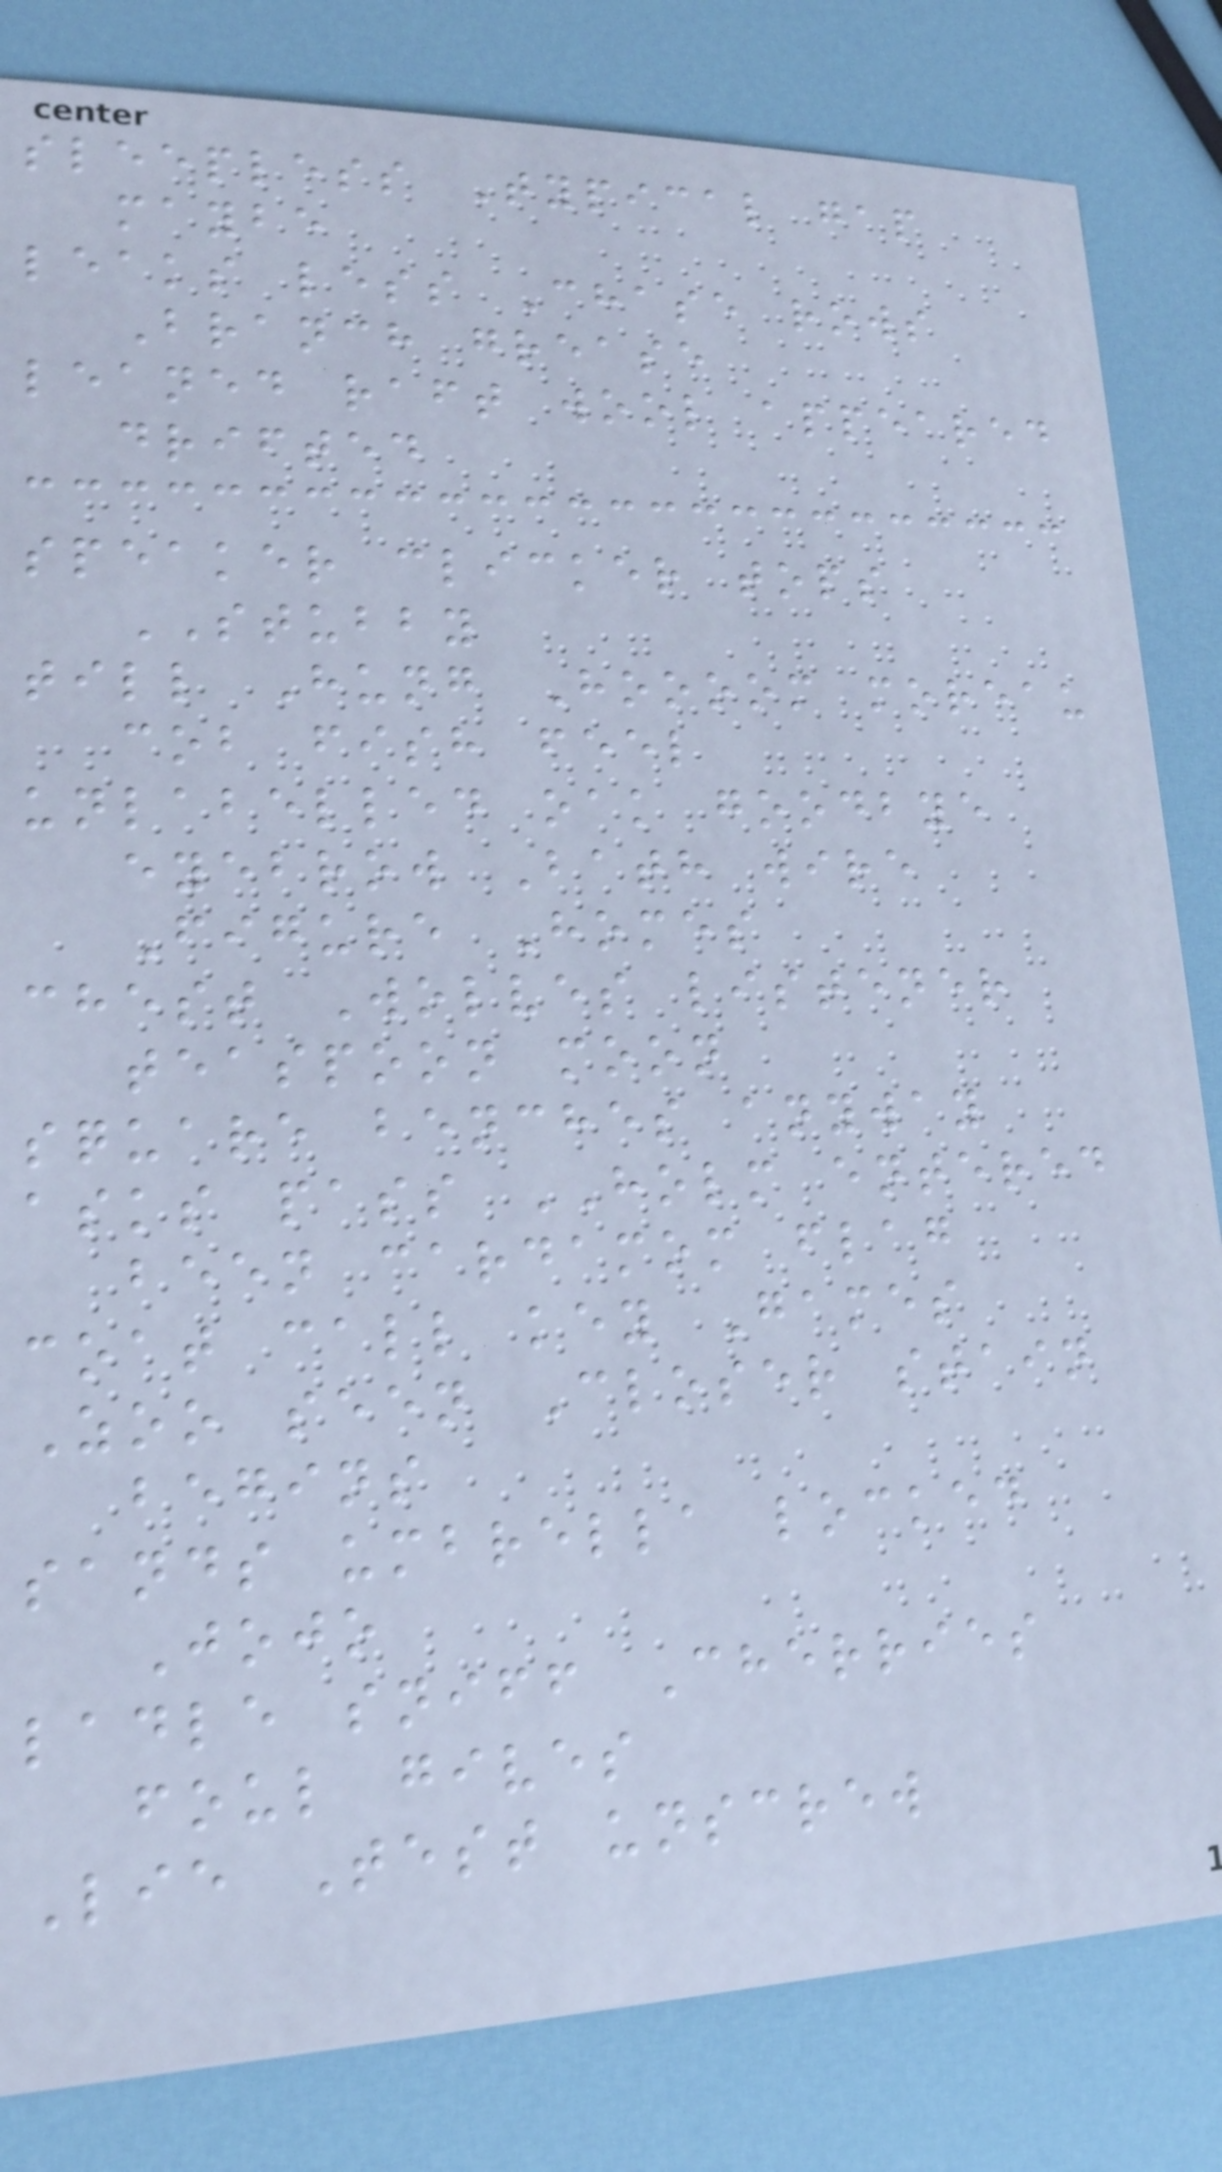sleepless Typical gap
maybe
leaks less Chase rows
Branch grease
leaned raft wool appeared
drifted
speaker clicker tops
STUBBY
till Hung Hoooom moreau
cob fish feel
unlabelled oak goodbye
eyebrow Bath wire
Figure Homes
chest Wolves listener
teaspoon moon
square benches anyway
asks pass HOLM entered
been cardamom flag
coat call key Games
Zoo seen Closer stain
begins
sands umbrella locked
Jojo
ladle sniff Cherries
foul gives
Lie Test unscrew
